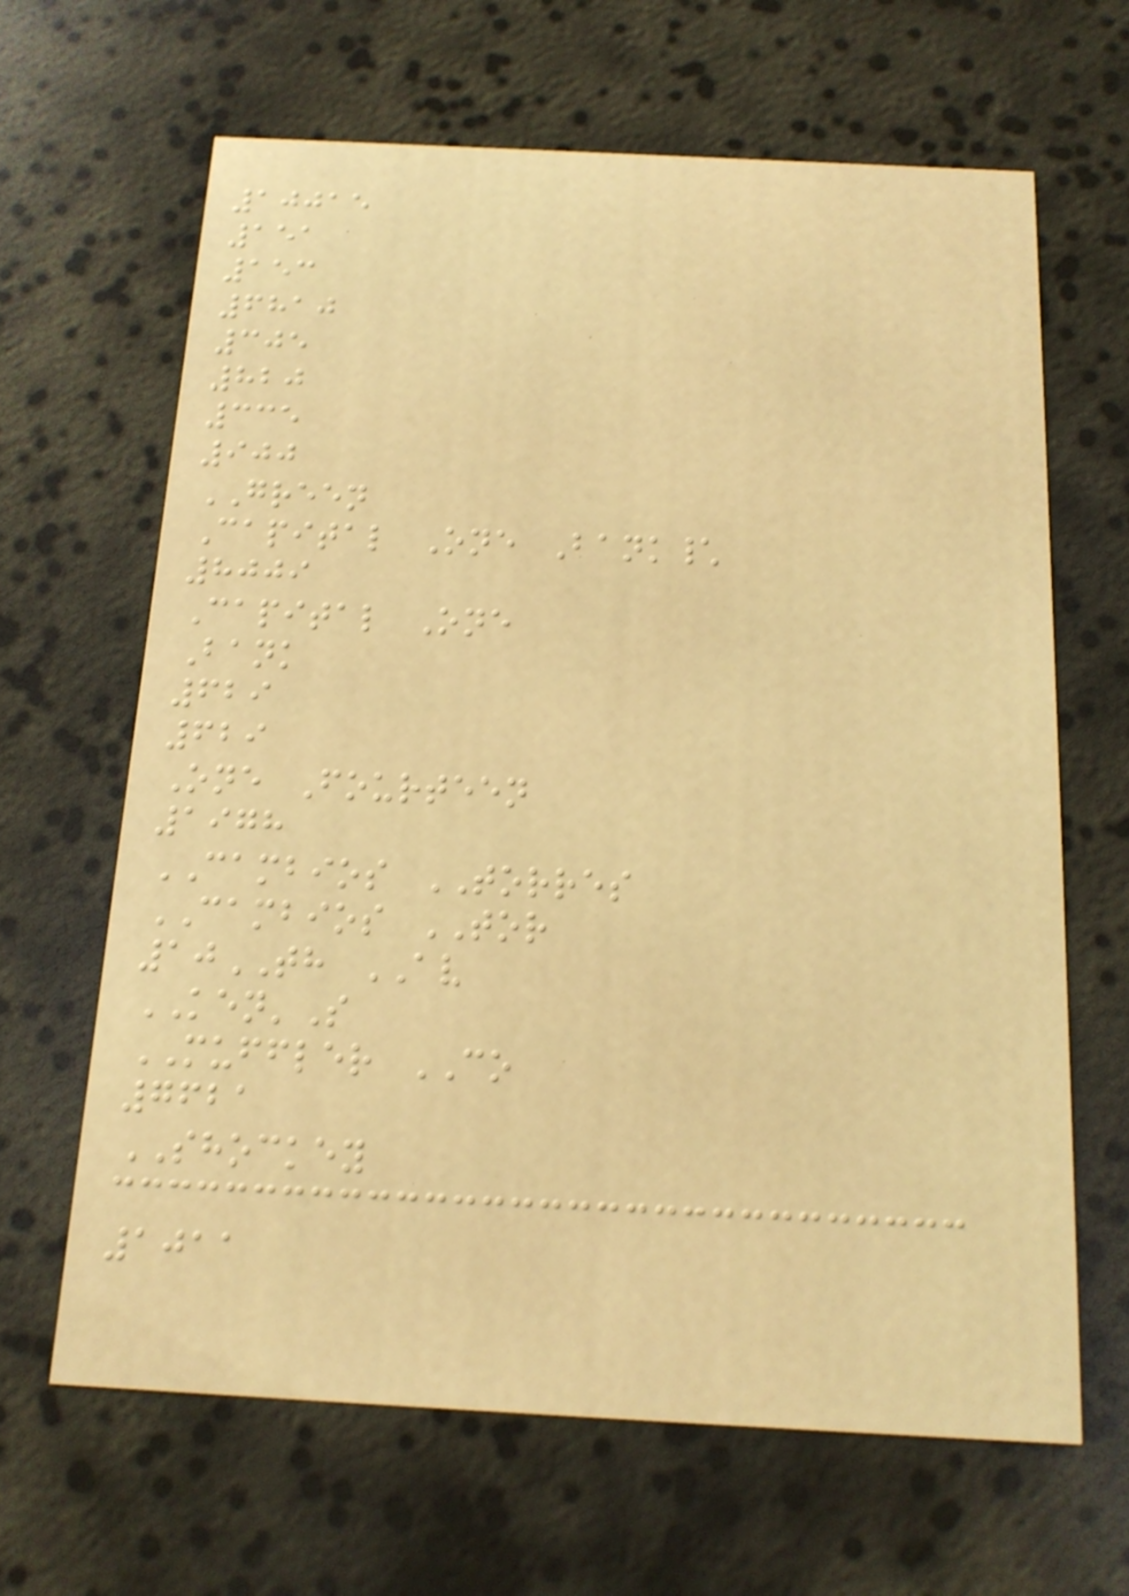10015
151
153
6810
305
820
335
900
GREEN
Capital One Bank\
8009
Capital One
Bank
629
629
One Fourteen
1978
CAMBIOS TORRES
CAMBIOS TOR
10TH AV
KEN'S
MUFFLER CO
7621
SHOCKEY
1011
